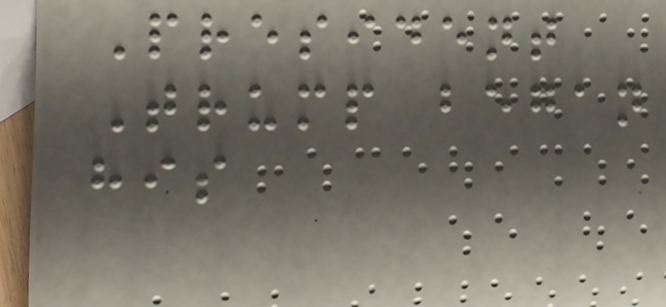President
Trump began
his
